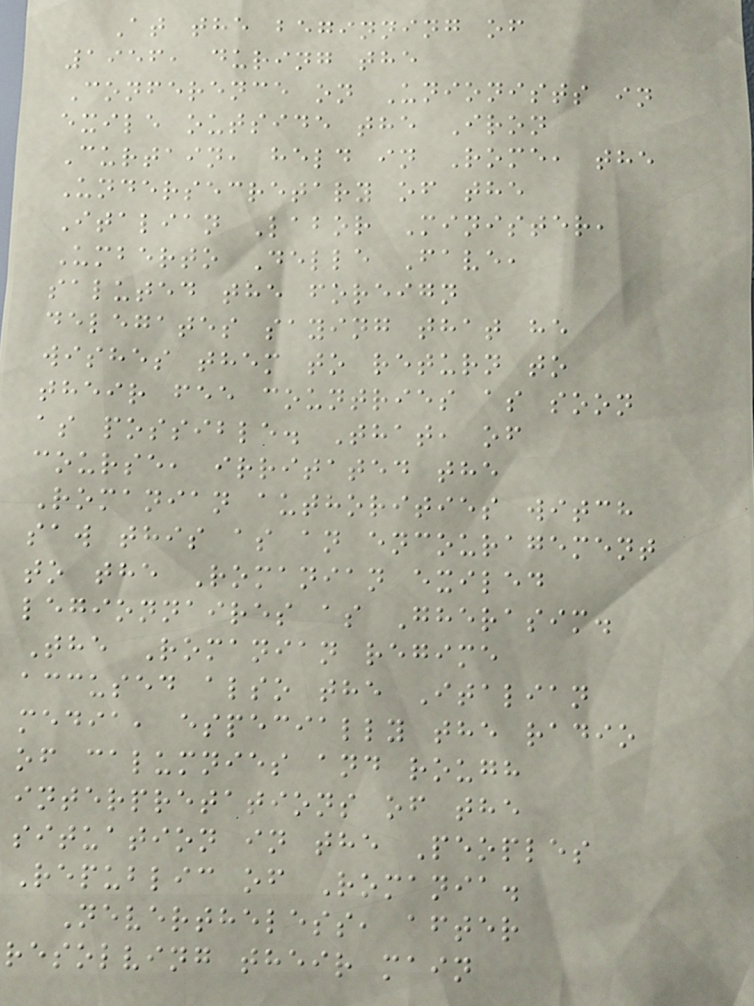At the beginning of
1956, during the
Conference on Unionists in
exile outside the Iron
Curtain, held in Rome, the
Undersecretary of the
Italian Labor Minister,
Umberto Delle Fave,
saluted the foreign
delegates saying that he
wishes them to return to
their fee countries as soon
as possible. That, of
course, irritated the
Romanian authorities witch
saw this as an encouragement
to the Romanian exiled
legionnaires as Gherasim.
The Romanian regime
accused also the Italian
media, especially the radio
of calumnies and rough
interpretations of the
situation in the Peoples
Republic of Romania.
Nevertheless, after
resolving their main
